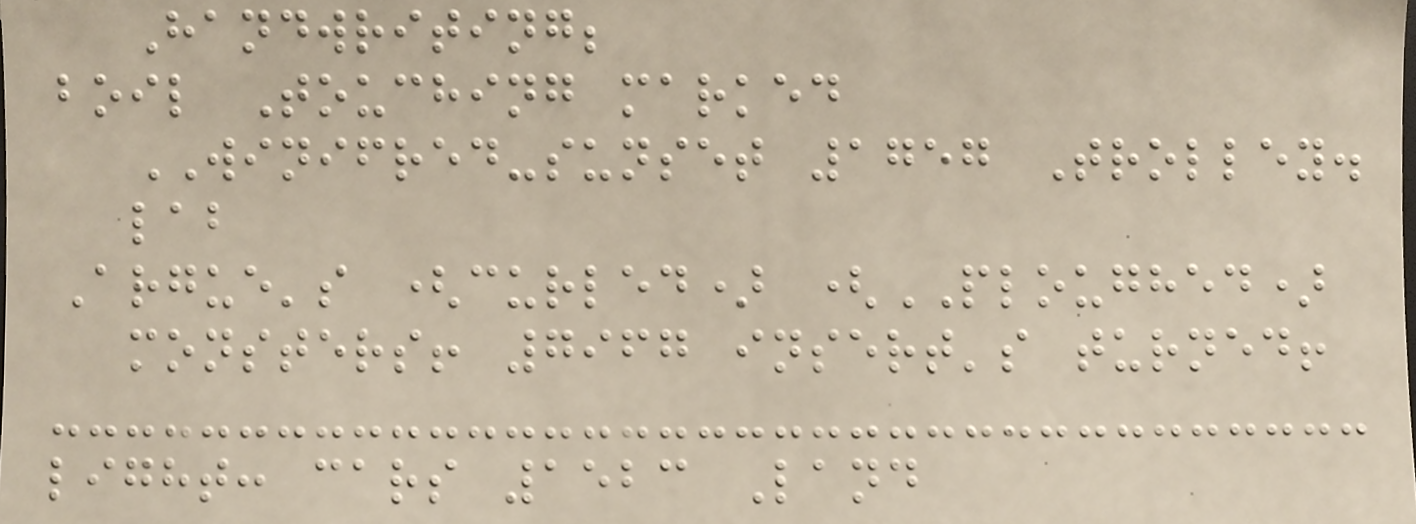Handwriting;
boil Touching marked
WINIFRED-sunset 1757 Trolley.
lab
Argue's (curled) (PLOUGHED)
monsters! 7967 insert's turned!
light: cars 1523 Land
